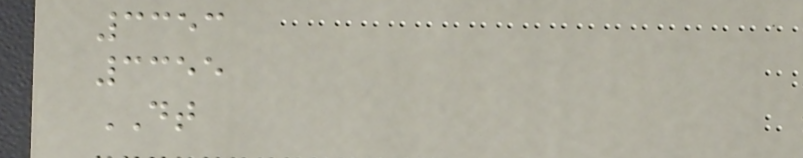3353
3355
DT
